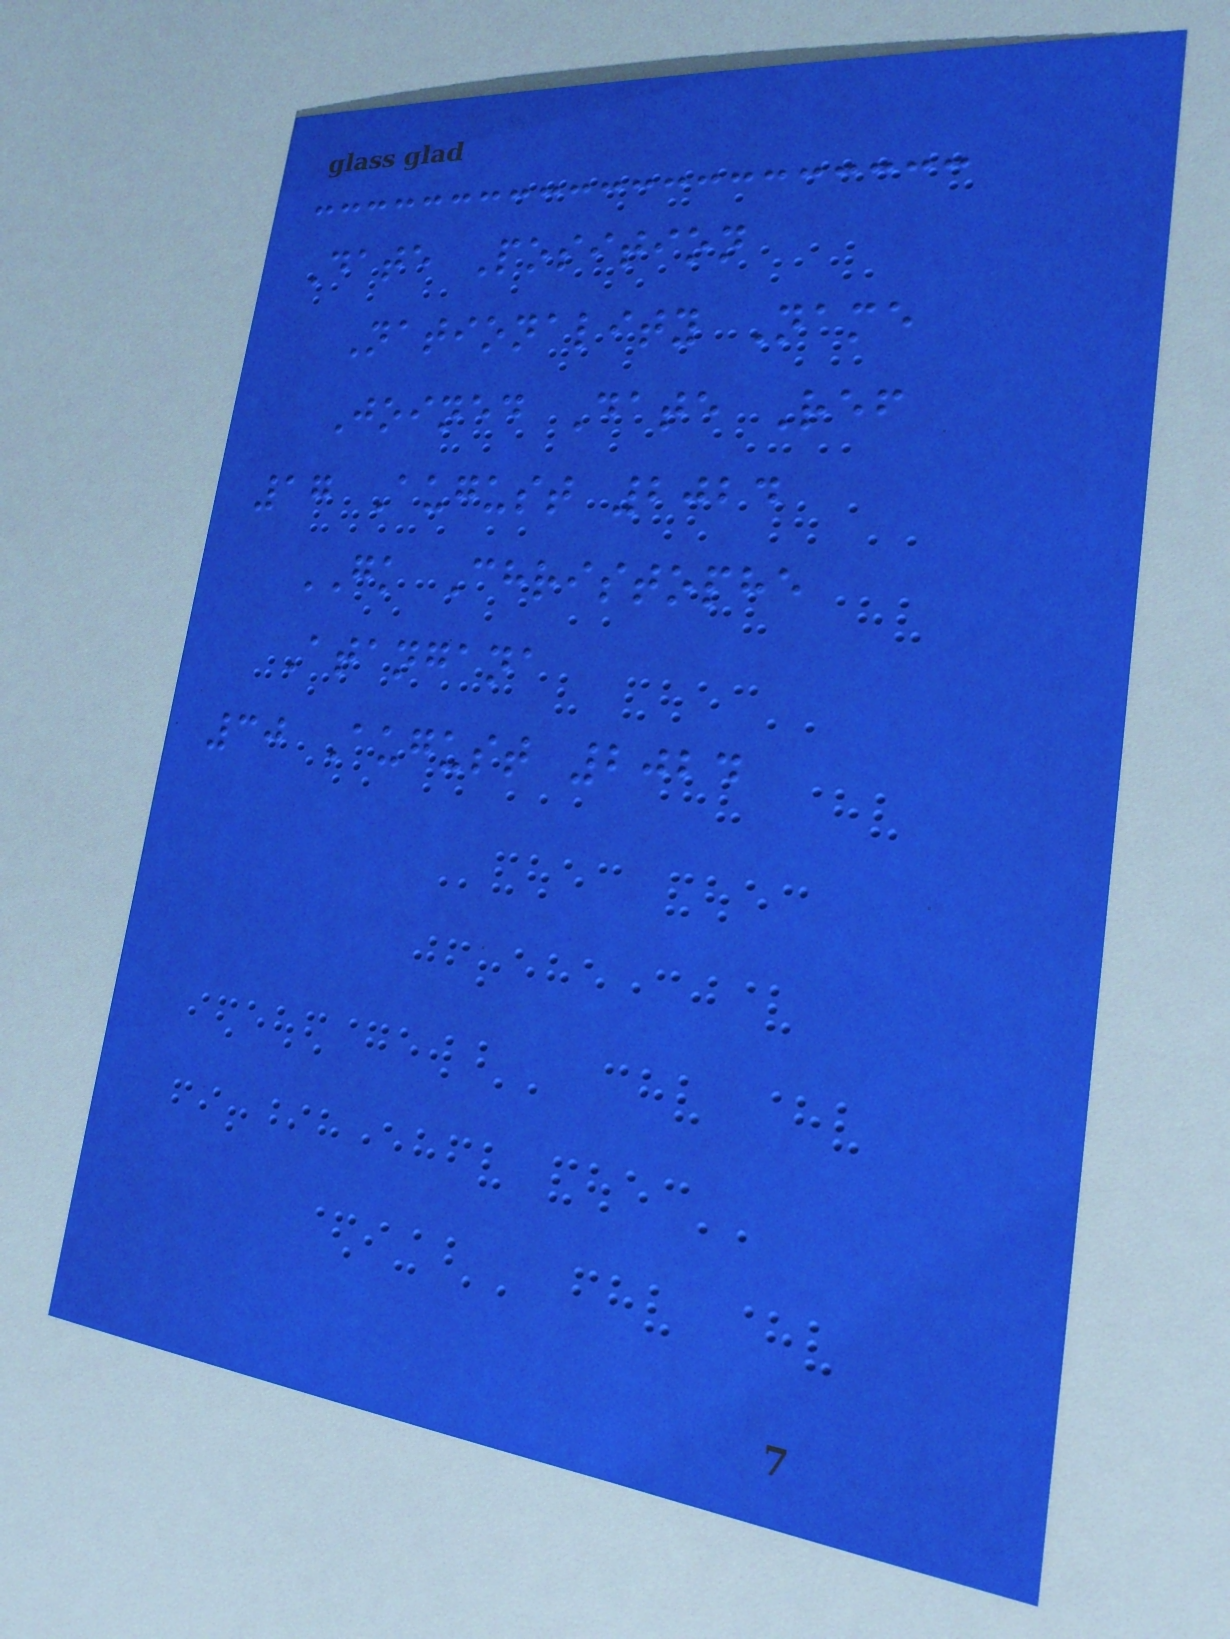Date Position
Nationality Name
Joined Date Ref
17 August 2024
GK Christophe
Atangana
30 August 2024
